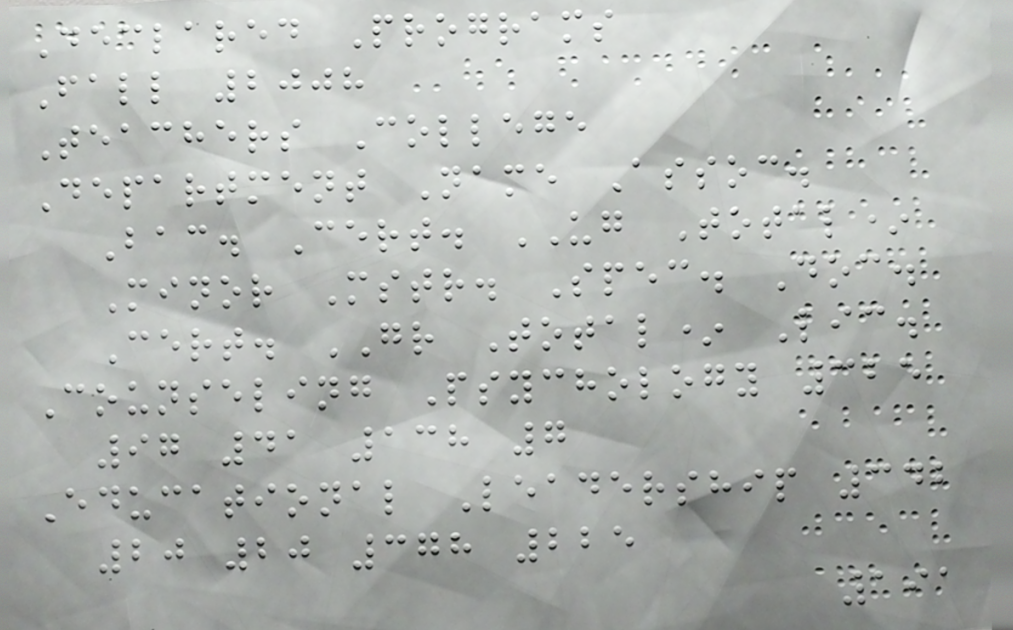Declared Programs
Fall 2008
Teachers College
Department Name Assoc.
Bac. Cert. UG Total*
Minor Mstr. Spec. Doc.
Cert. GR Total* Lic.
Counseling Psychology 325
97 41 138 7
Educational Leadership 342
20 20 378 225
191
